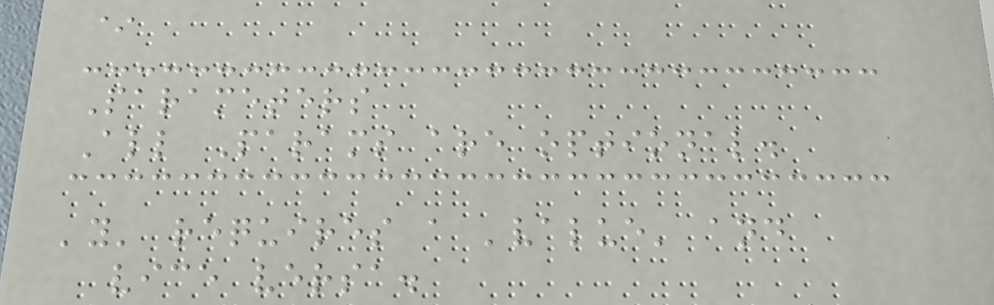*
Parameters
All Params are optional.
'y' requires a 'value' and
vice versa.
